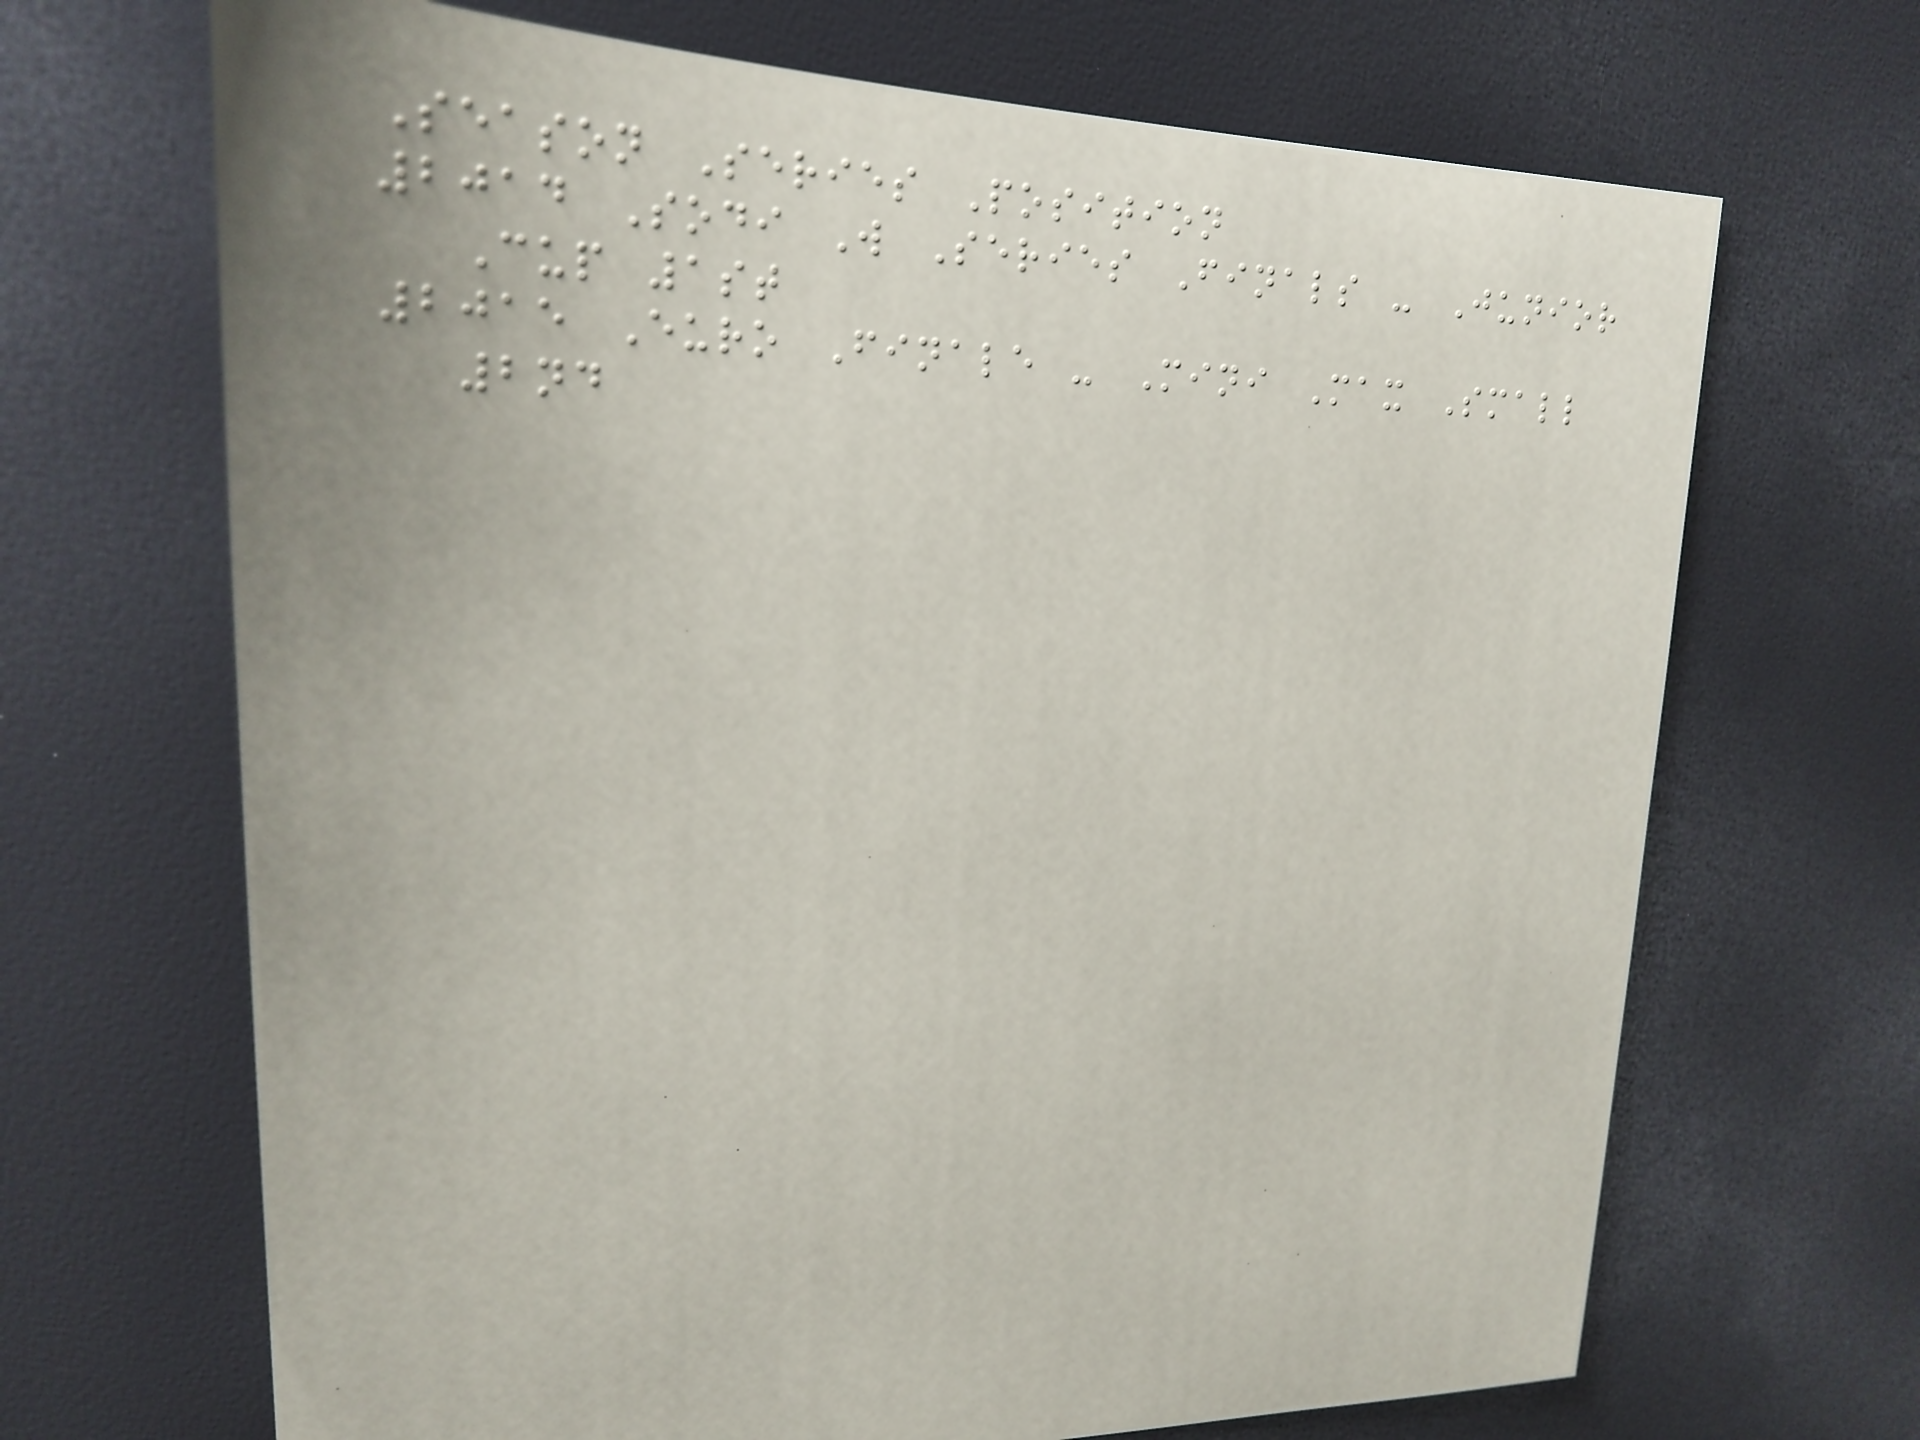Season Series Position
2014 Sodi W Series Finals - Junior
Cup 1st
2015 Euro Finale - Mini Max Small
2nd
